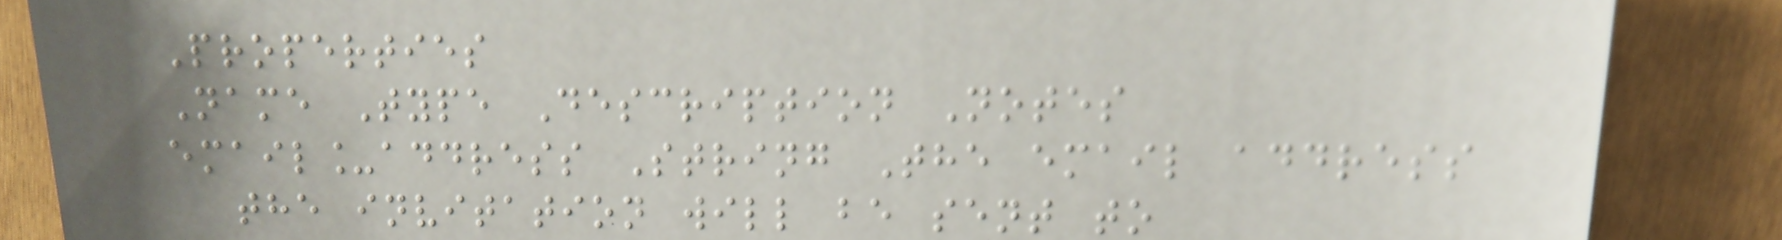Properties
Name Type Description Notes
email_address String The email address
the invitation will be sent to
